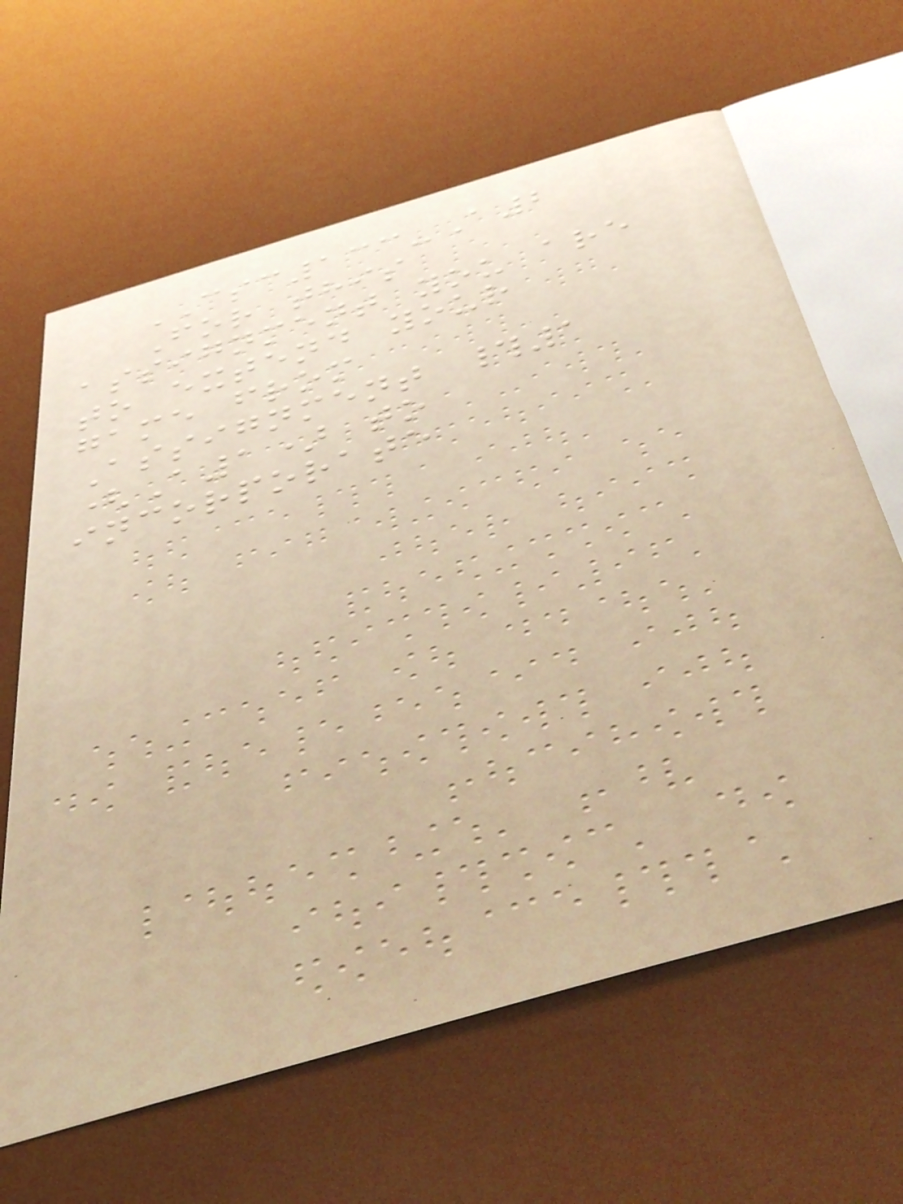CSC133-A2
For this
assignment you are
to extend your
game from
Assignment #1
(A1) to
incorporate
